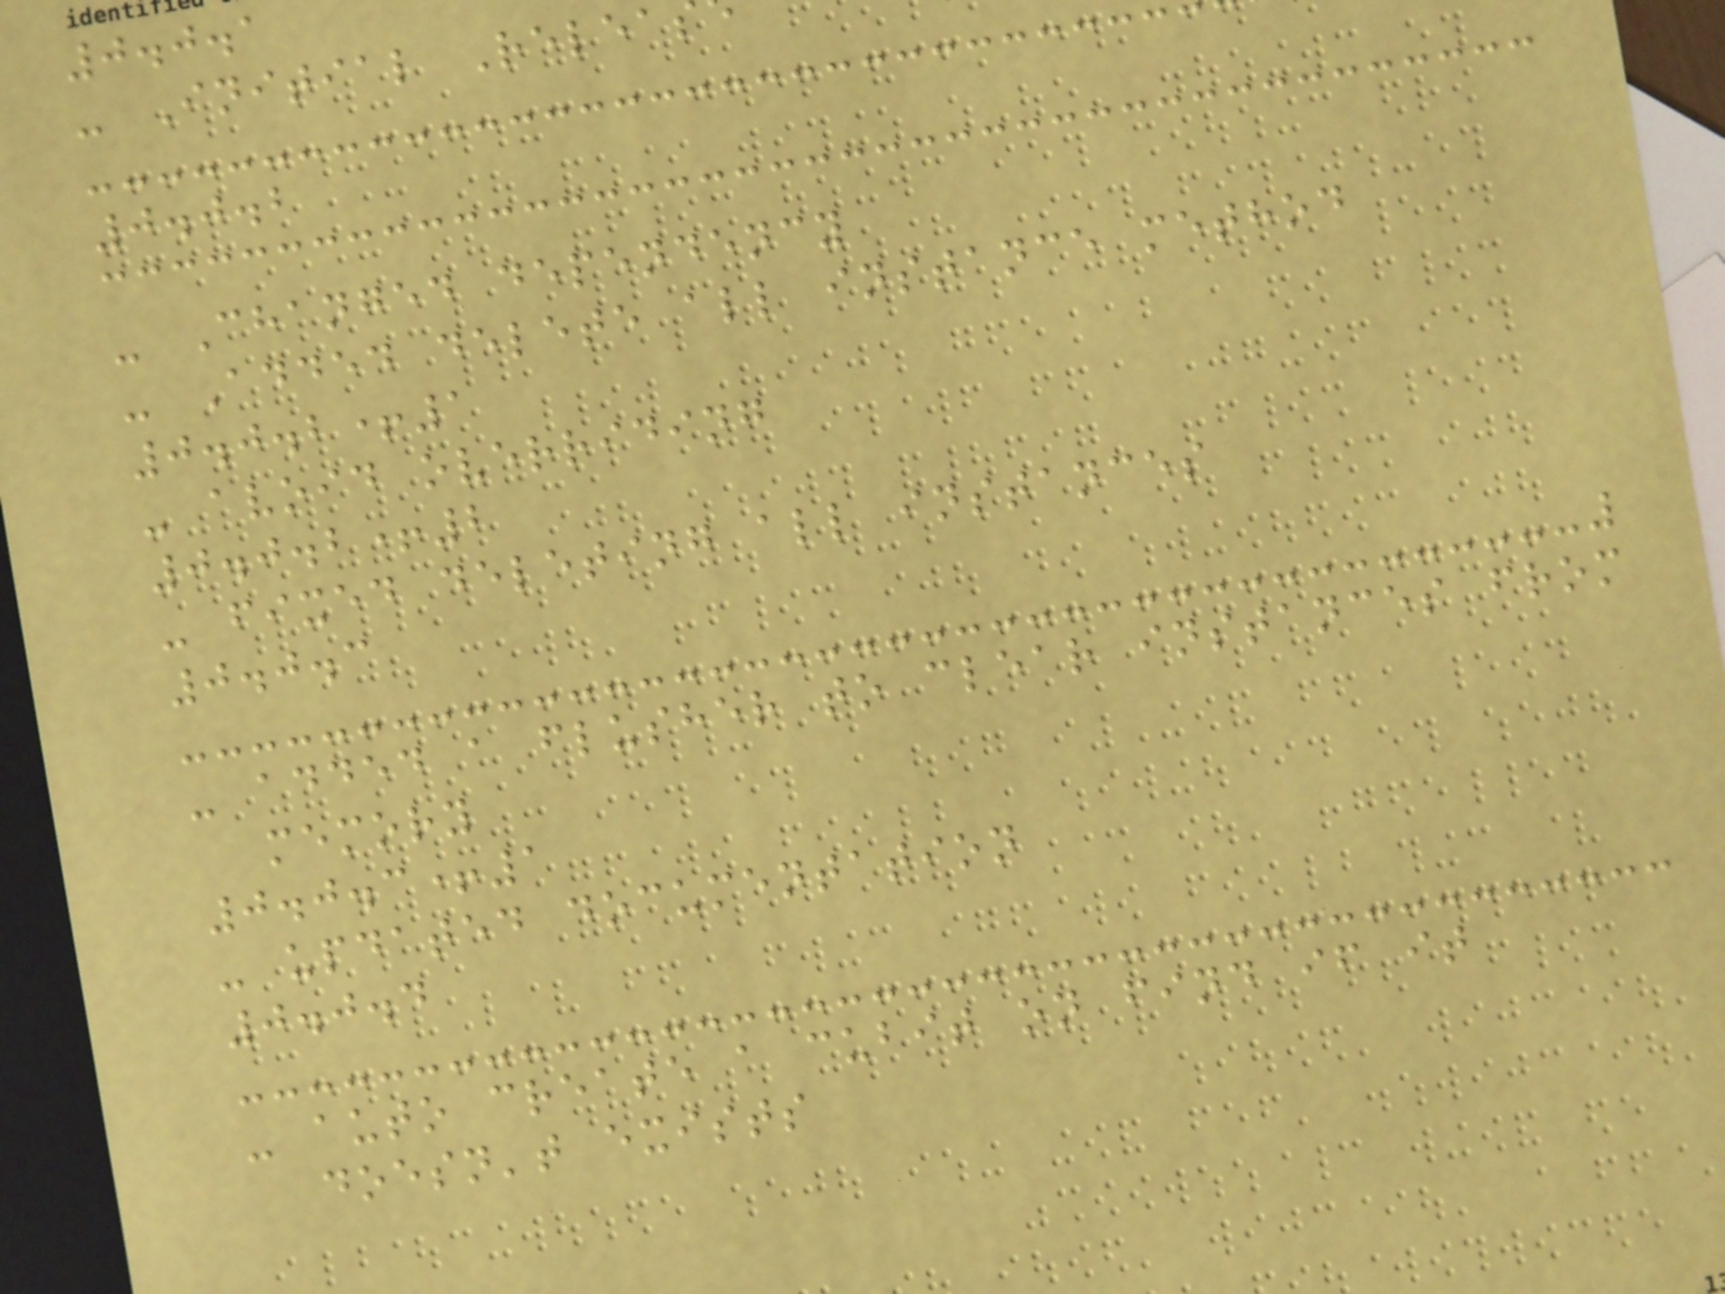0.0.1
- Initial Relea
0.0.2
- Changed dependency
- Added delete all instance method
0.0.2+1
- avoid overriding
0.0.2+2
- fixed deleting all instances
0.0.3
- added a flusher to clear instances from
memory
0.0.3+1
- updated documentation
0.0.4
- auto create a cubit on find if it
doesn't exists
